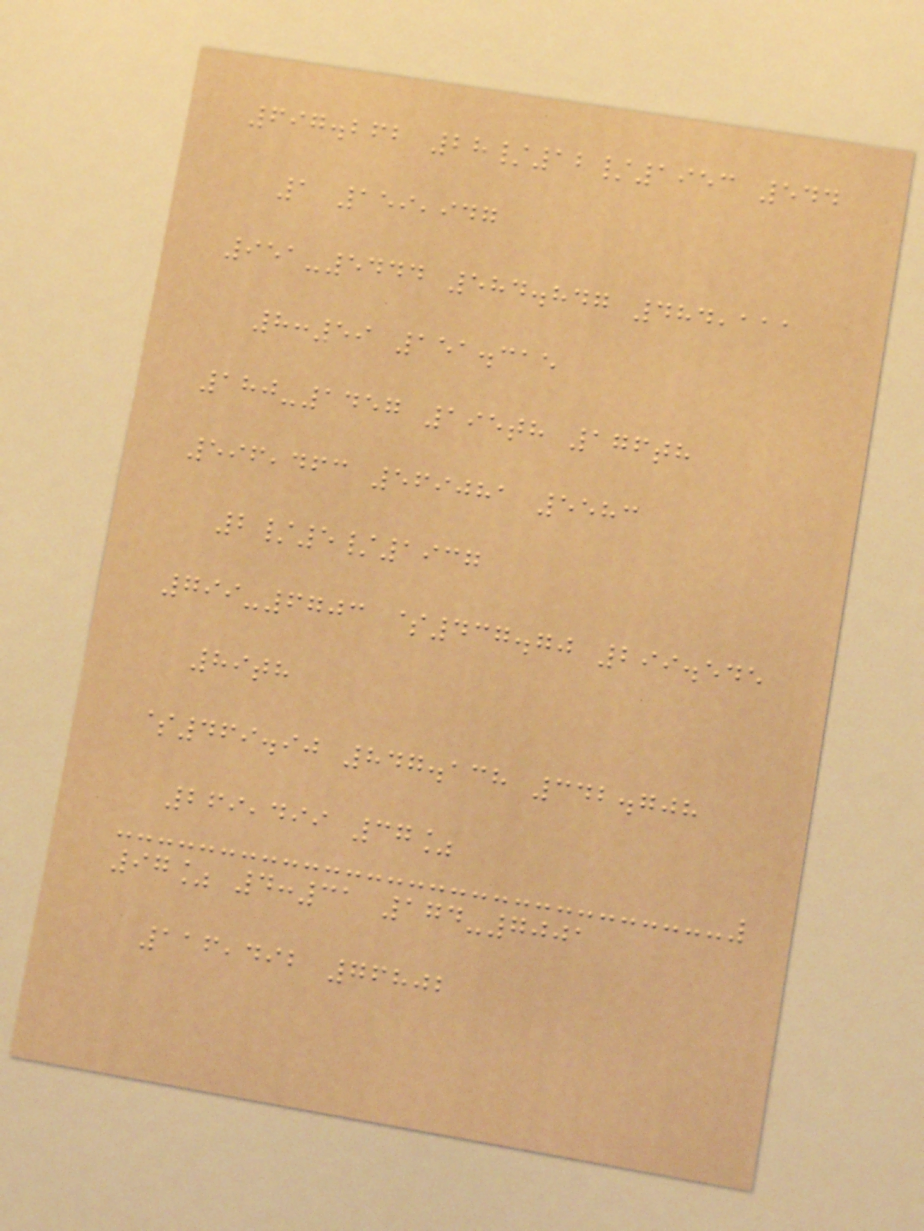697.262 28/12/1953 544
1 159,947
951-5444 584.847 484,111
8:59 151.315
180-1457 195th 176th
596,463 569081 5583
2/5/1937
799-6703 $437.70 299.545
89th
$469.90 847.138 342.708
269,499 37%
97% 4:31 174-7001
116,492 76802
